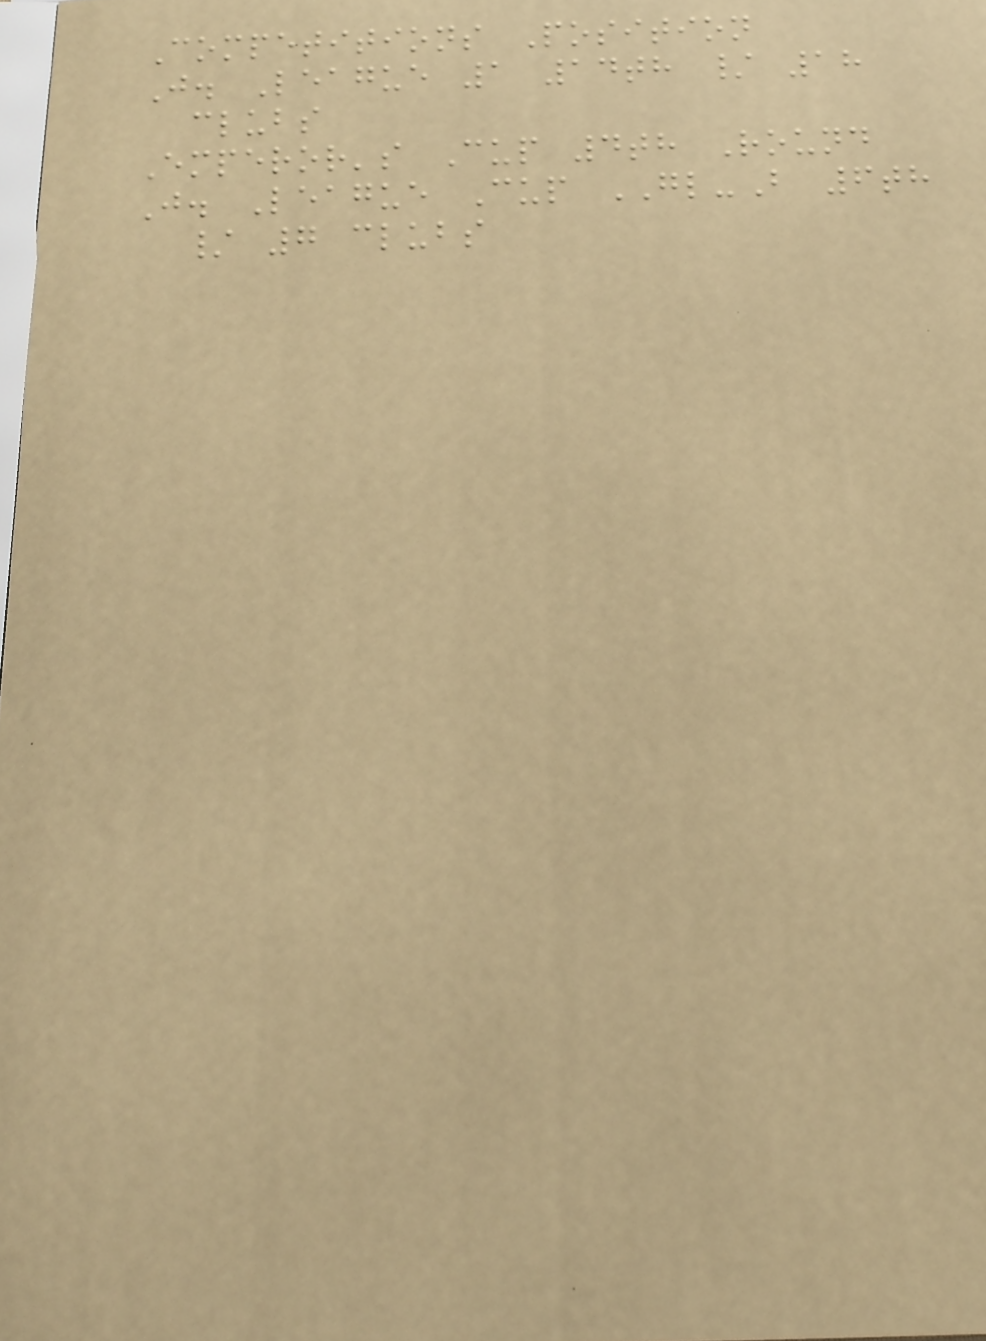Competitions Position
J. League 1 14th / 18
clubs
Emperor's Cup 4th Round
J. League Cup GL-B 6th
/ 7 clubs
